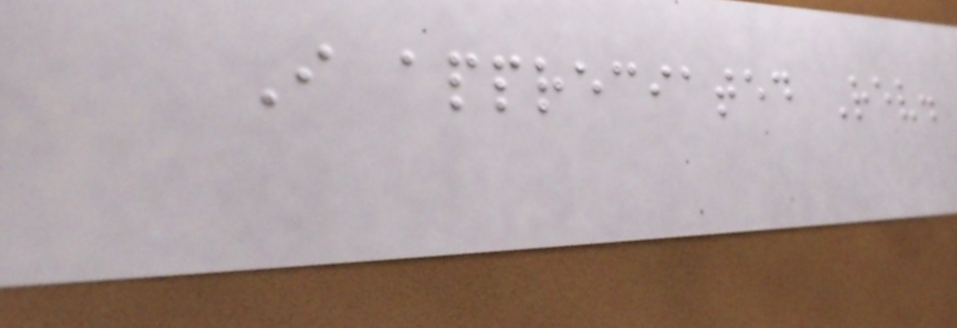I appreciated Rev.
